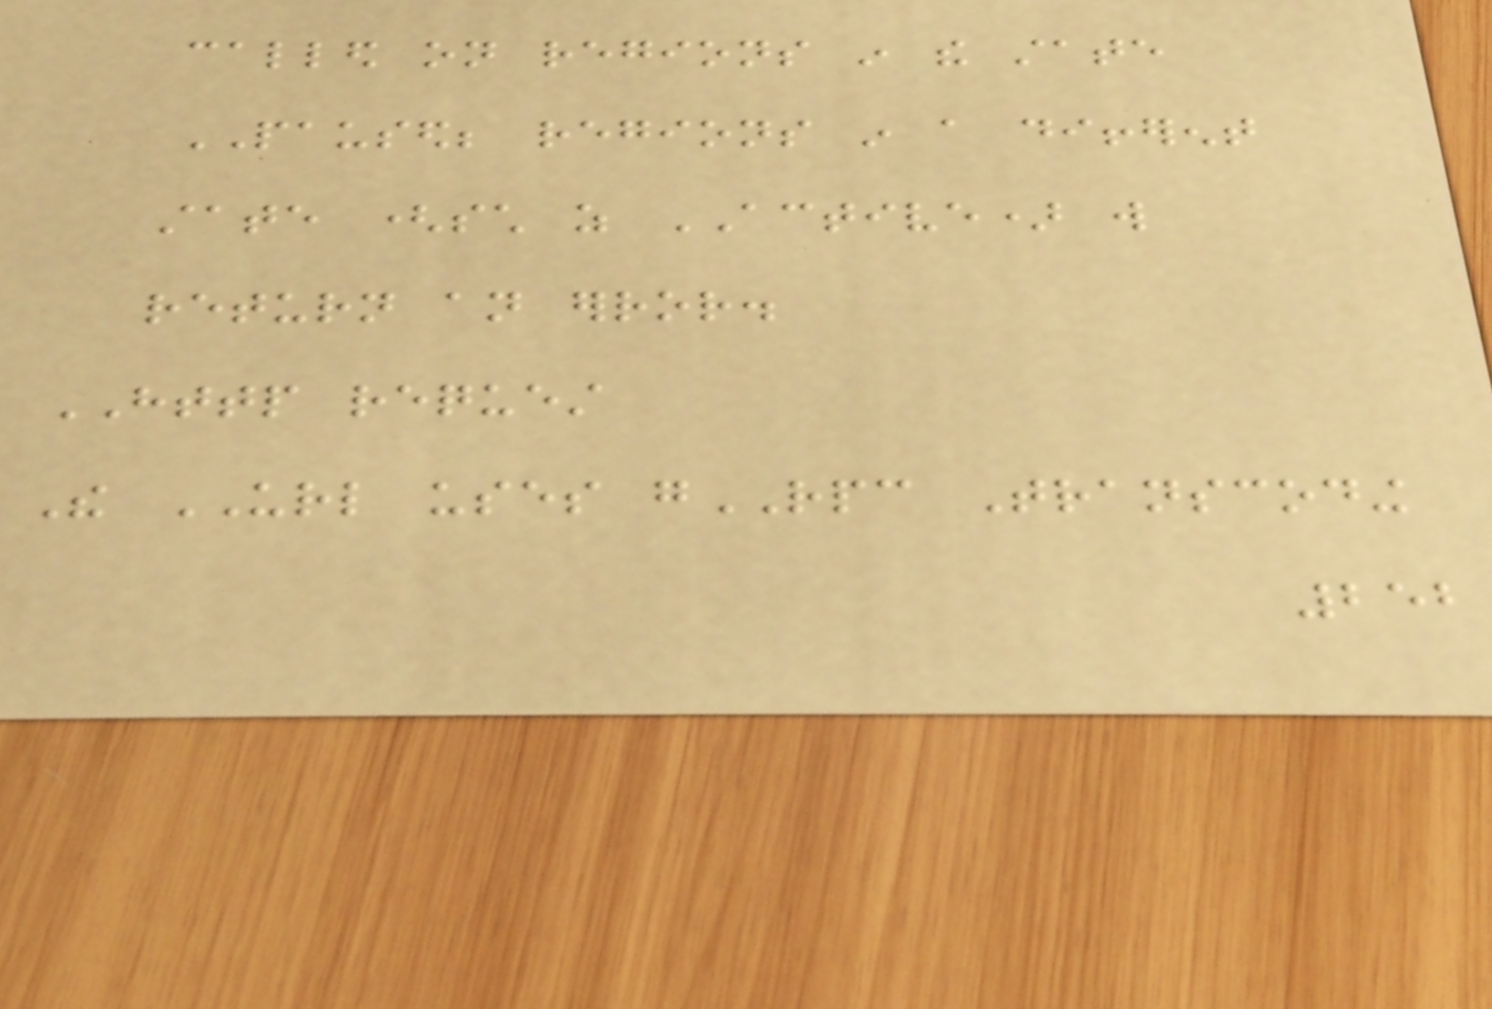called on regions in the state
PAUSED; regions in a different
state (such as ACTIVE) will
return an error.
HTTP request
The URL uses gRPC Transcoding
252
